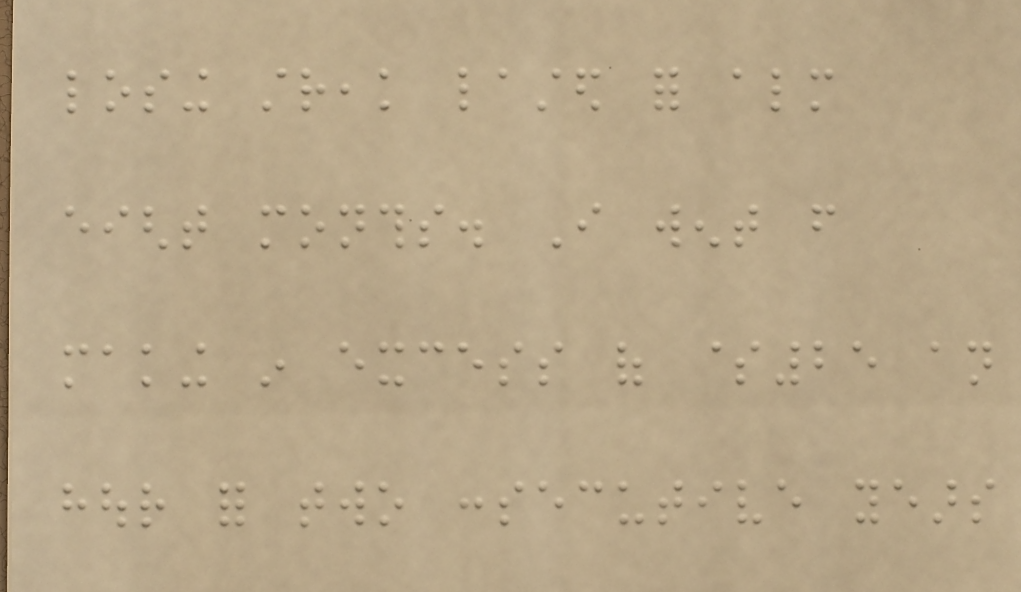losing streak lasted for almost
eight months. I went from
making in excess of $25 an
hour for two consecutive years
